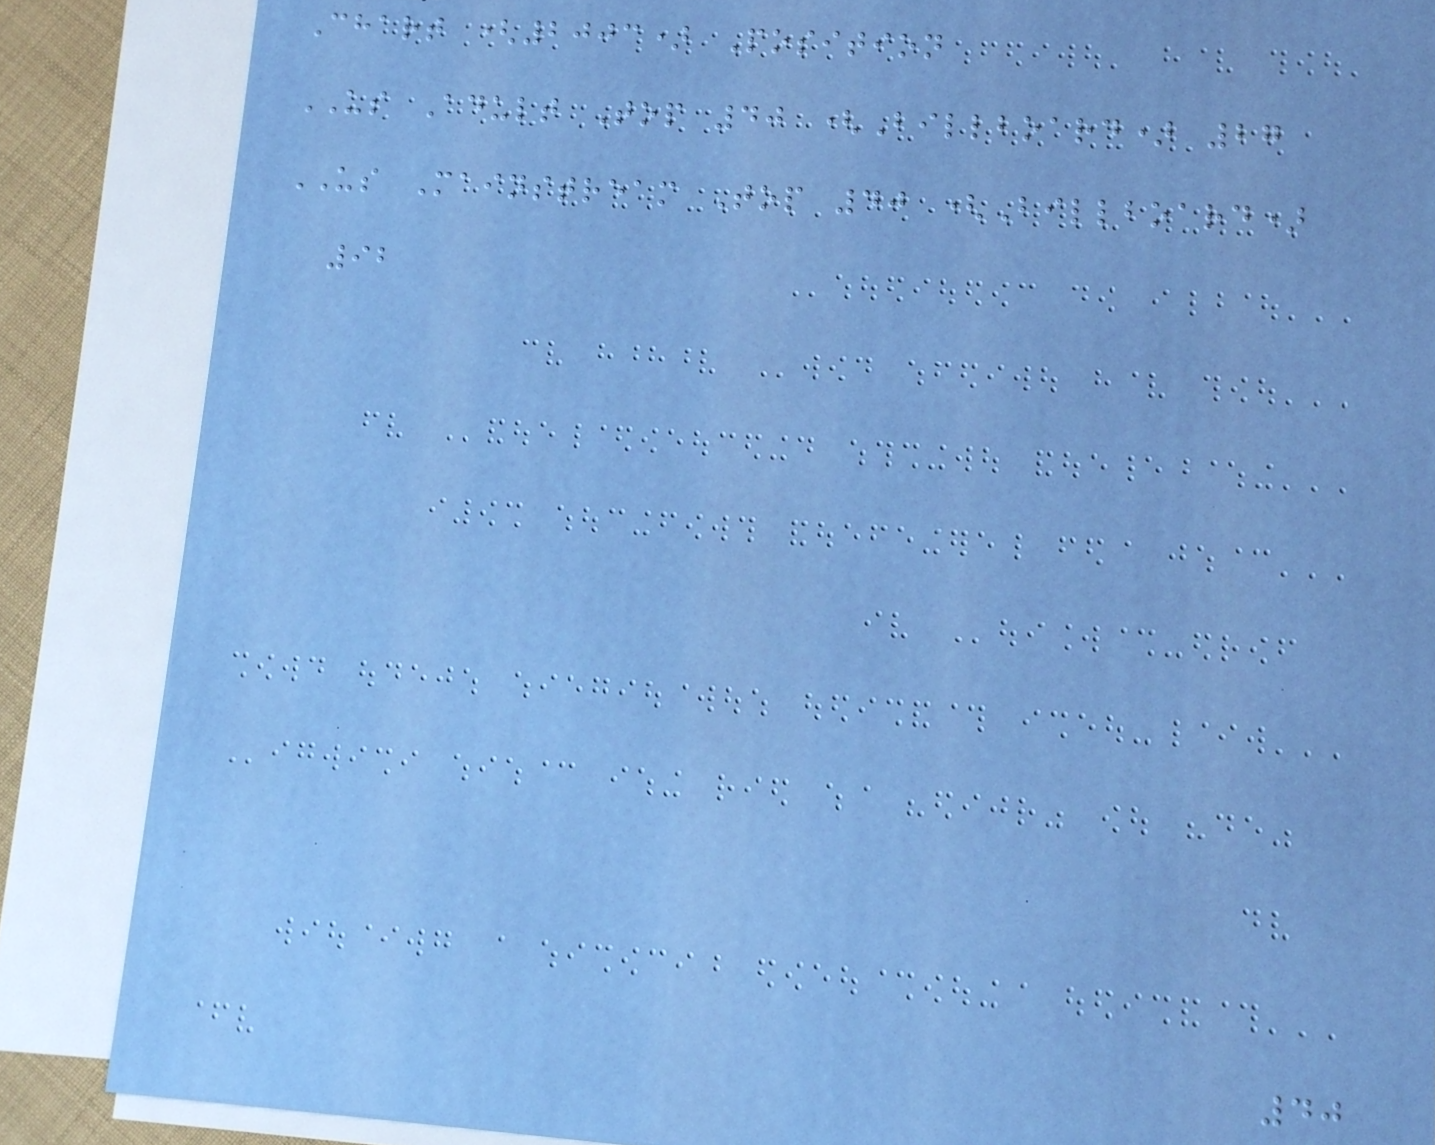Chart (2003) Position
US Adult Top 40 (Billboard) 27
US Mainstream Top 40 (Billboard)
92
40
